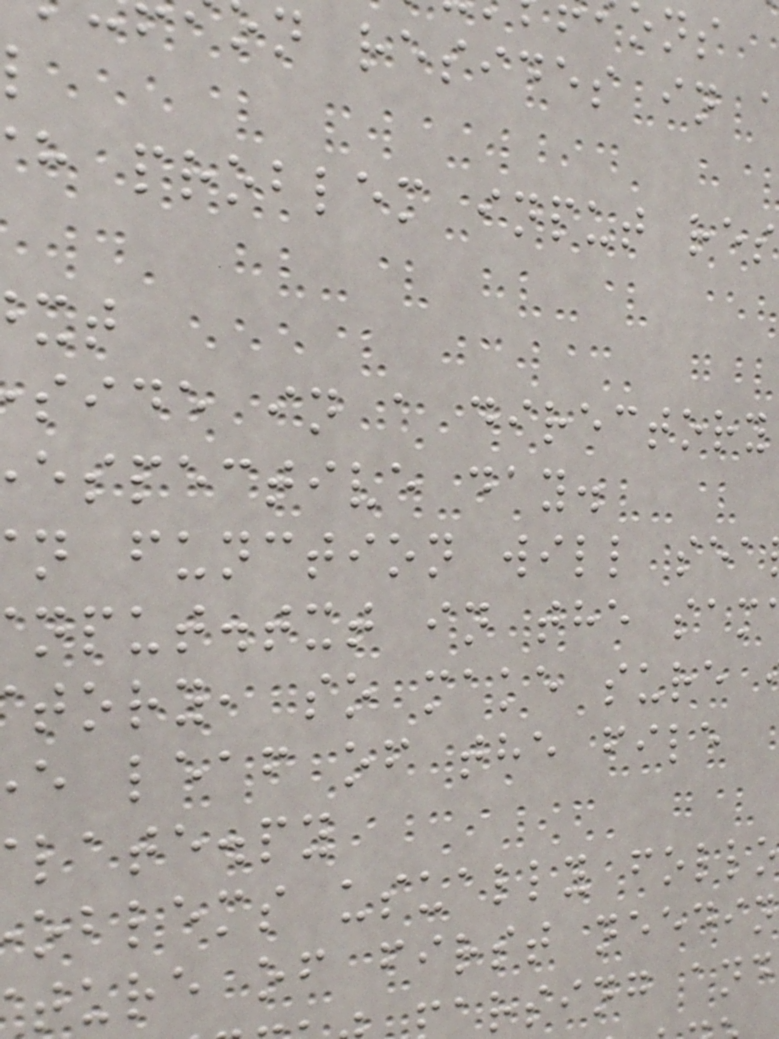n resides in
h problem input res
side in a directory
espective day.
n function will sea
nput.txt in the sam
tory, so make sure
e leaf of the file
late.py
oblems usually follo
ture of first needin
rsing and
